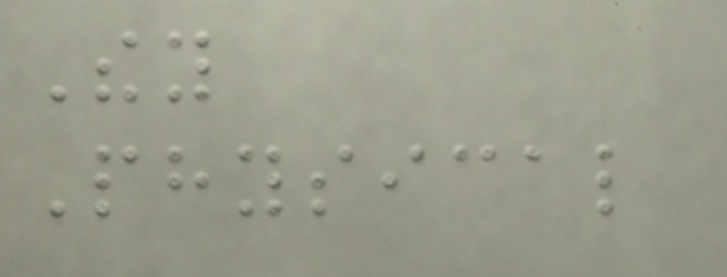They
Physical
